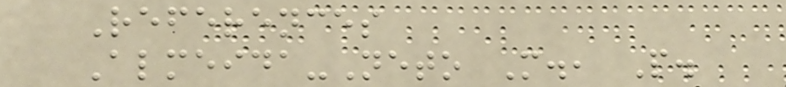References
Almeida-Neto M., P.
